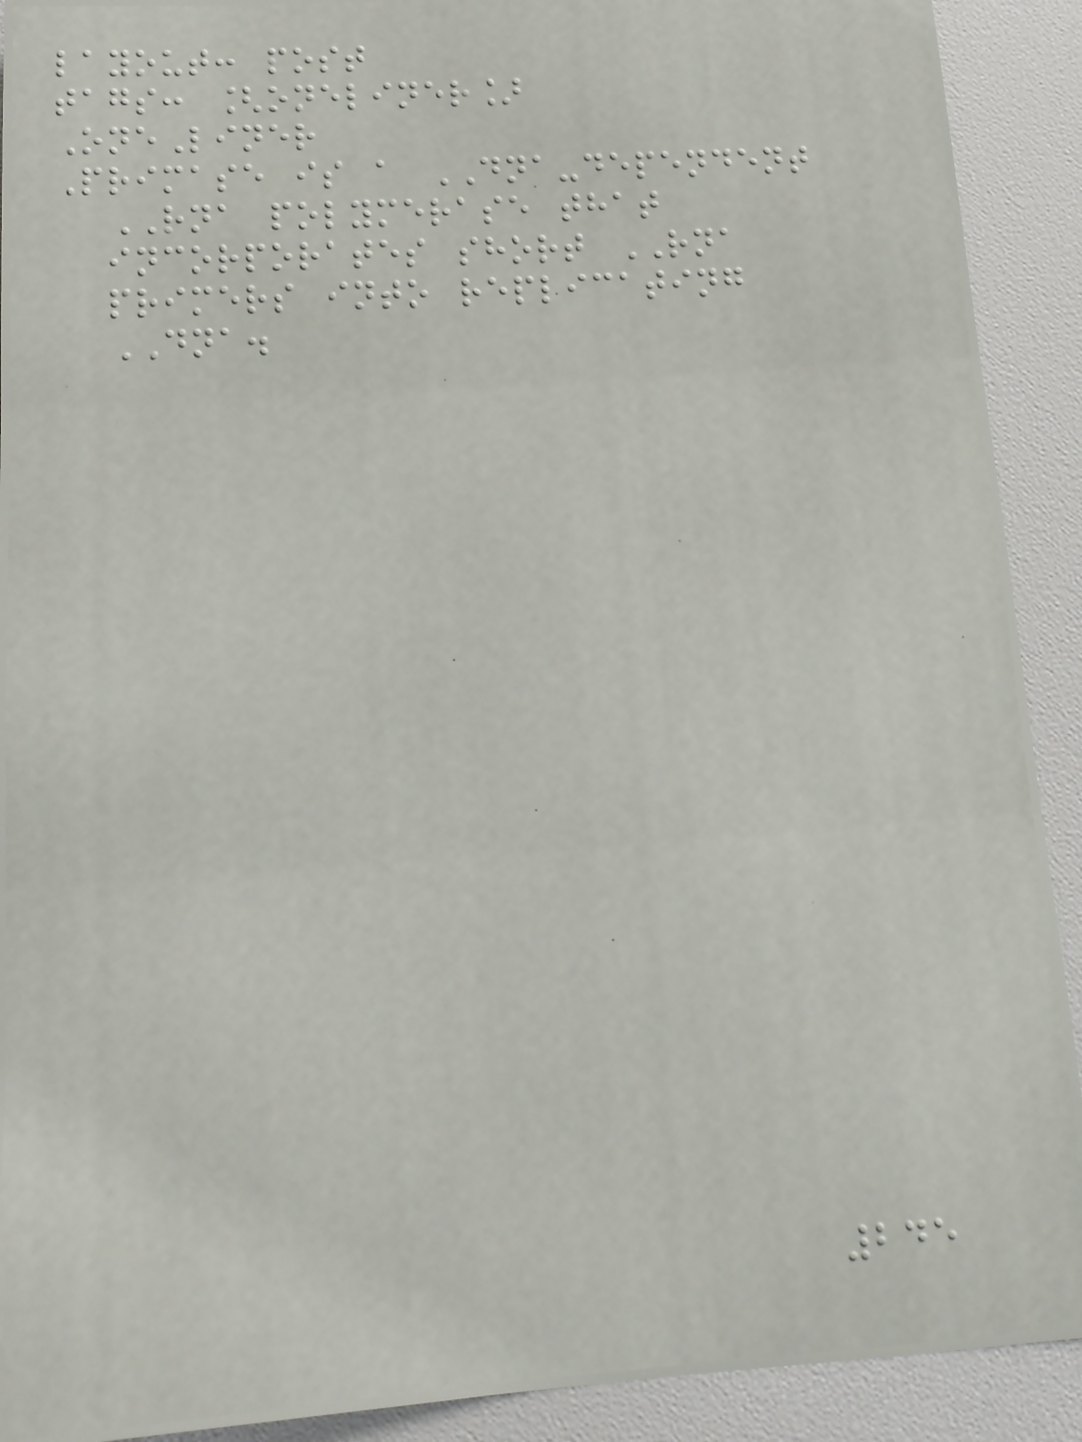layout: post
tags: [oneliner]
OneLiner
Primase is a DNA-dependent
RNA polymerase that
incorporates short RNA
primers into replicating
DNA.
245
